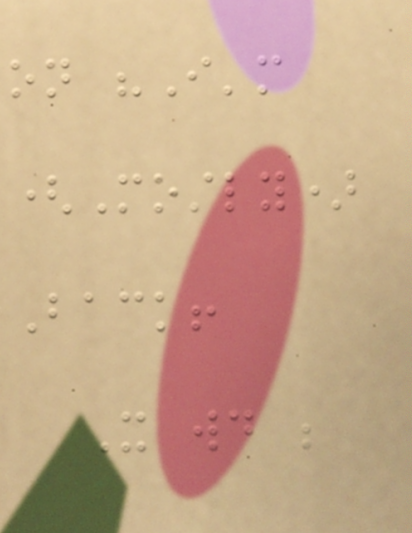on "I'm
(Mostly)
Back!
It would be
